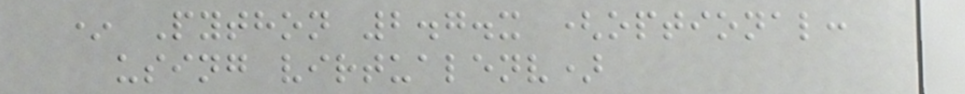* Python 2.7.x (optional:
using virtualenv)
